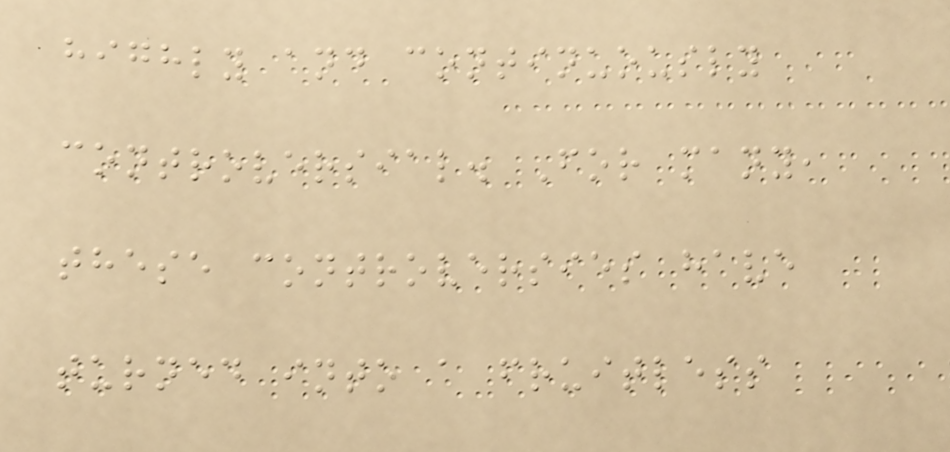highly and continuously
controversial. For many,
these controversies have
turned into a fruitless
